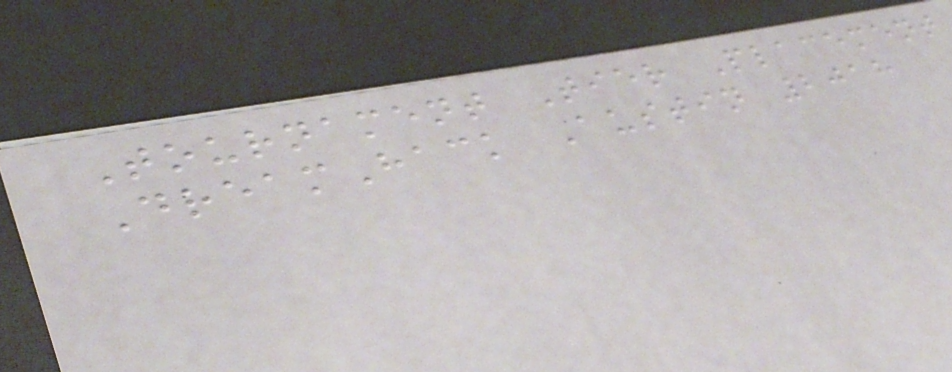Tournament Tier Placement
DreamHack Austin 2018
